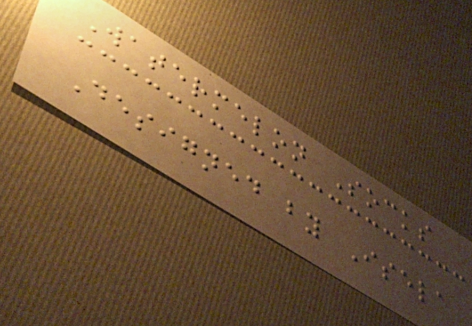Watermelon Socks
Designed by Isela
